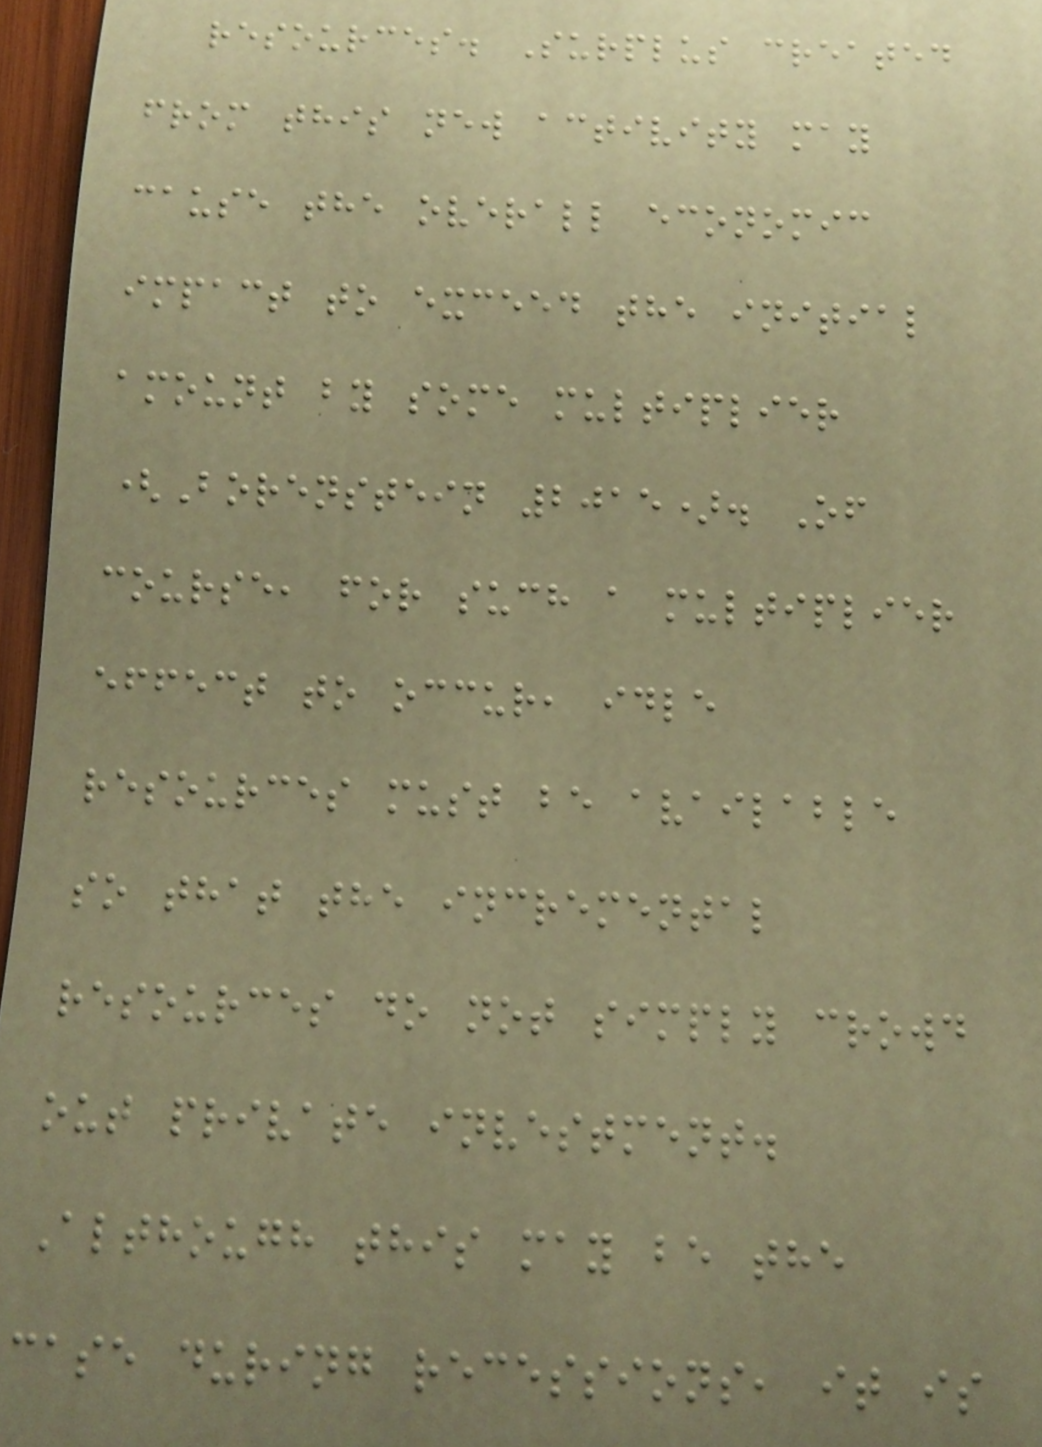resources. Surplus created
from this new activity may
cause the overall economic
impact to exceed the initial
amount by some multiplier
(Borenstein 2015). Of
course, for such a multiplier
effect to occur, idle
resources must be available
so that the incremental
resources do not simply crowd
out private investment.
Although this may be the
case during recessions, it is
